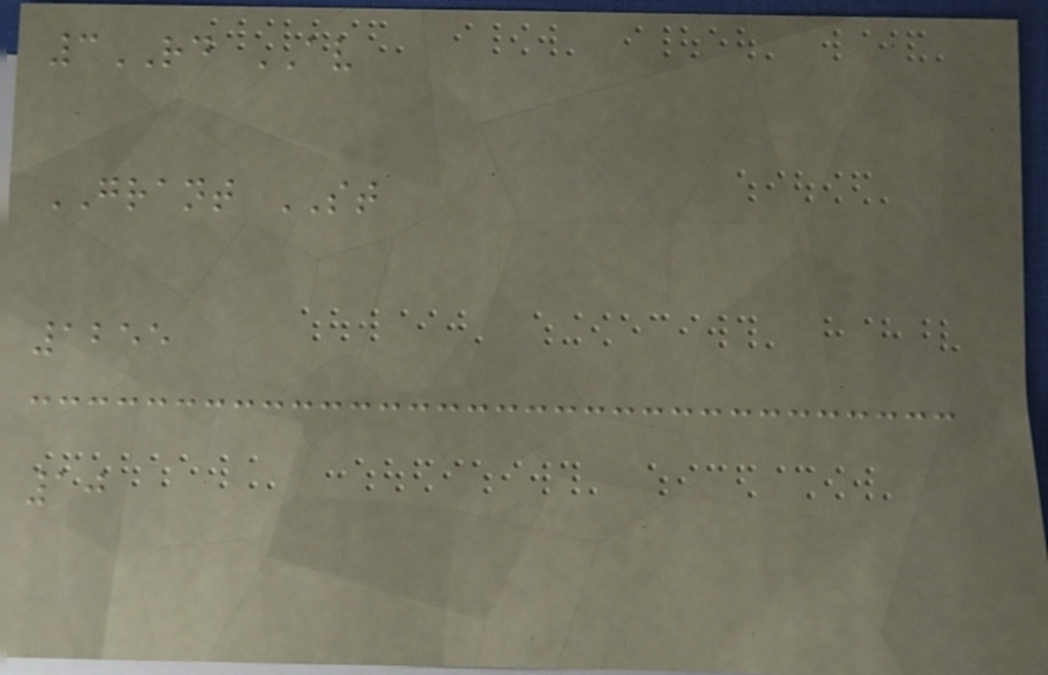3RD AV
GRANT ST
1255
10
